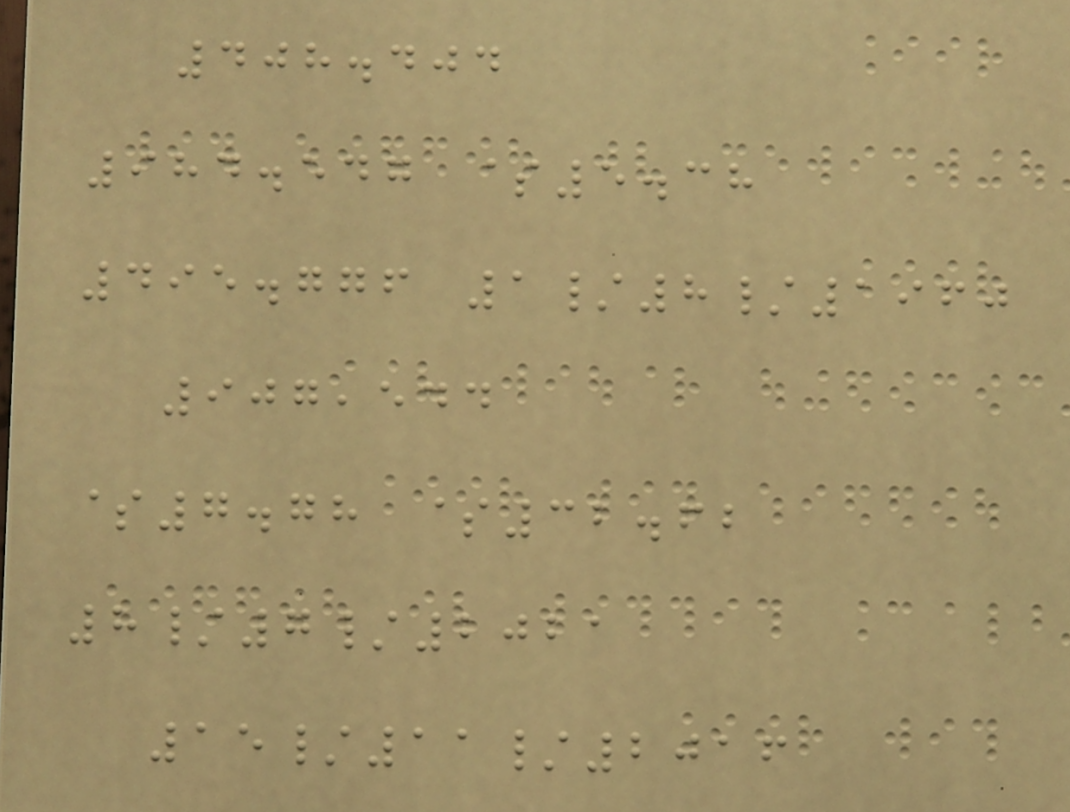408.404
984.547 $5.38
495.776 1/8/1960
907,544
$7.78 $32.62
8/7/2021
15/11/2016
